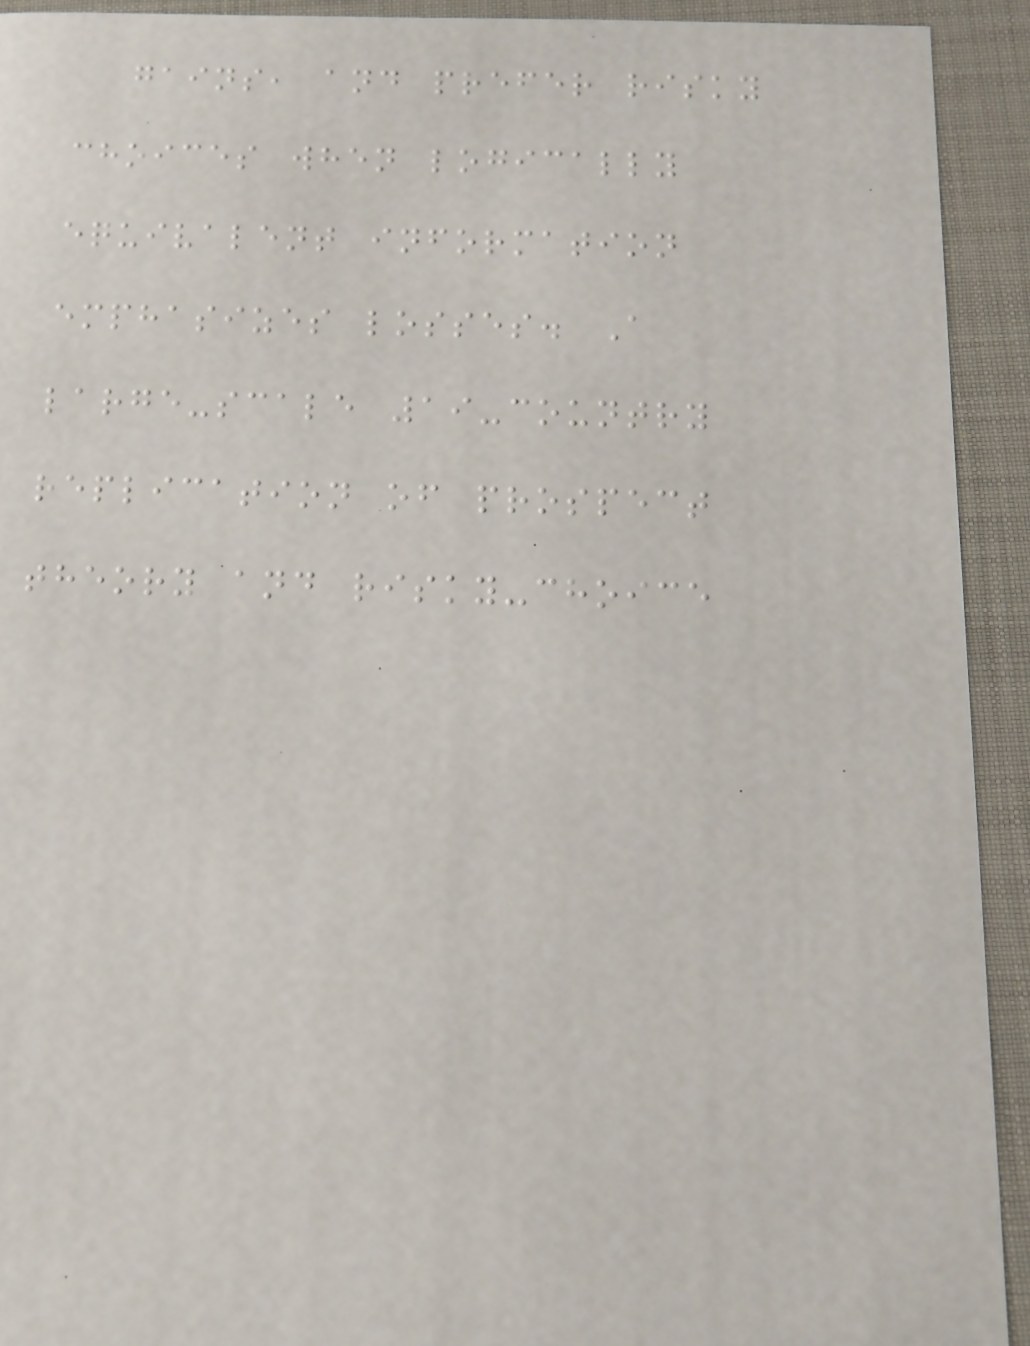gains, and prefer risky
choices when logically
equivalent information
emphasizes losses. A
large-scale 19-country
replication of prospect
theory and risky-choice
